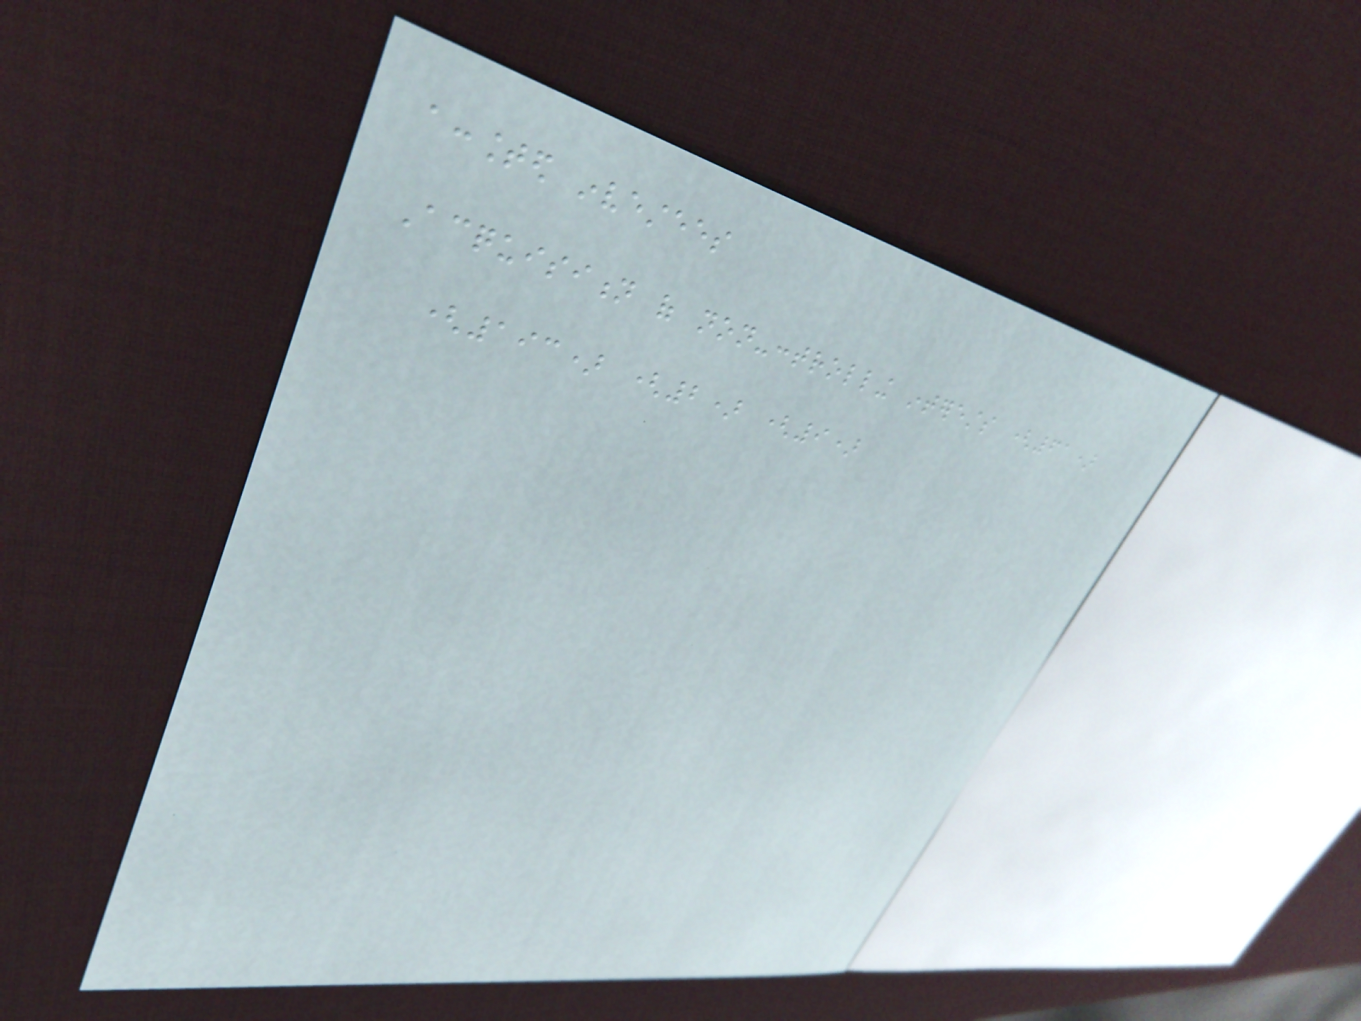accounted investees
Acquisition of non-controlling interests (61)
(193) (2) (9)
